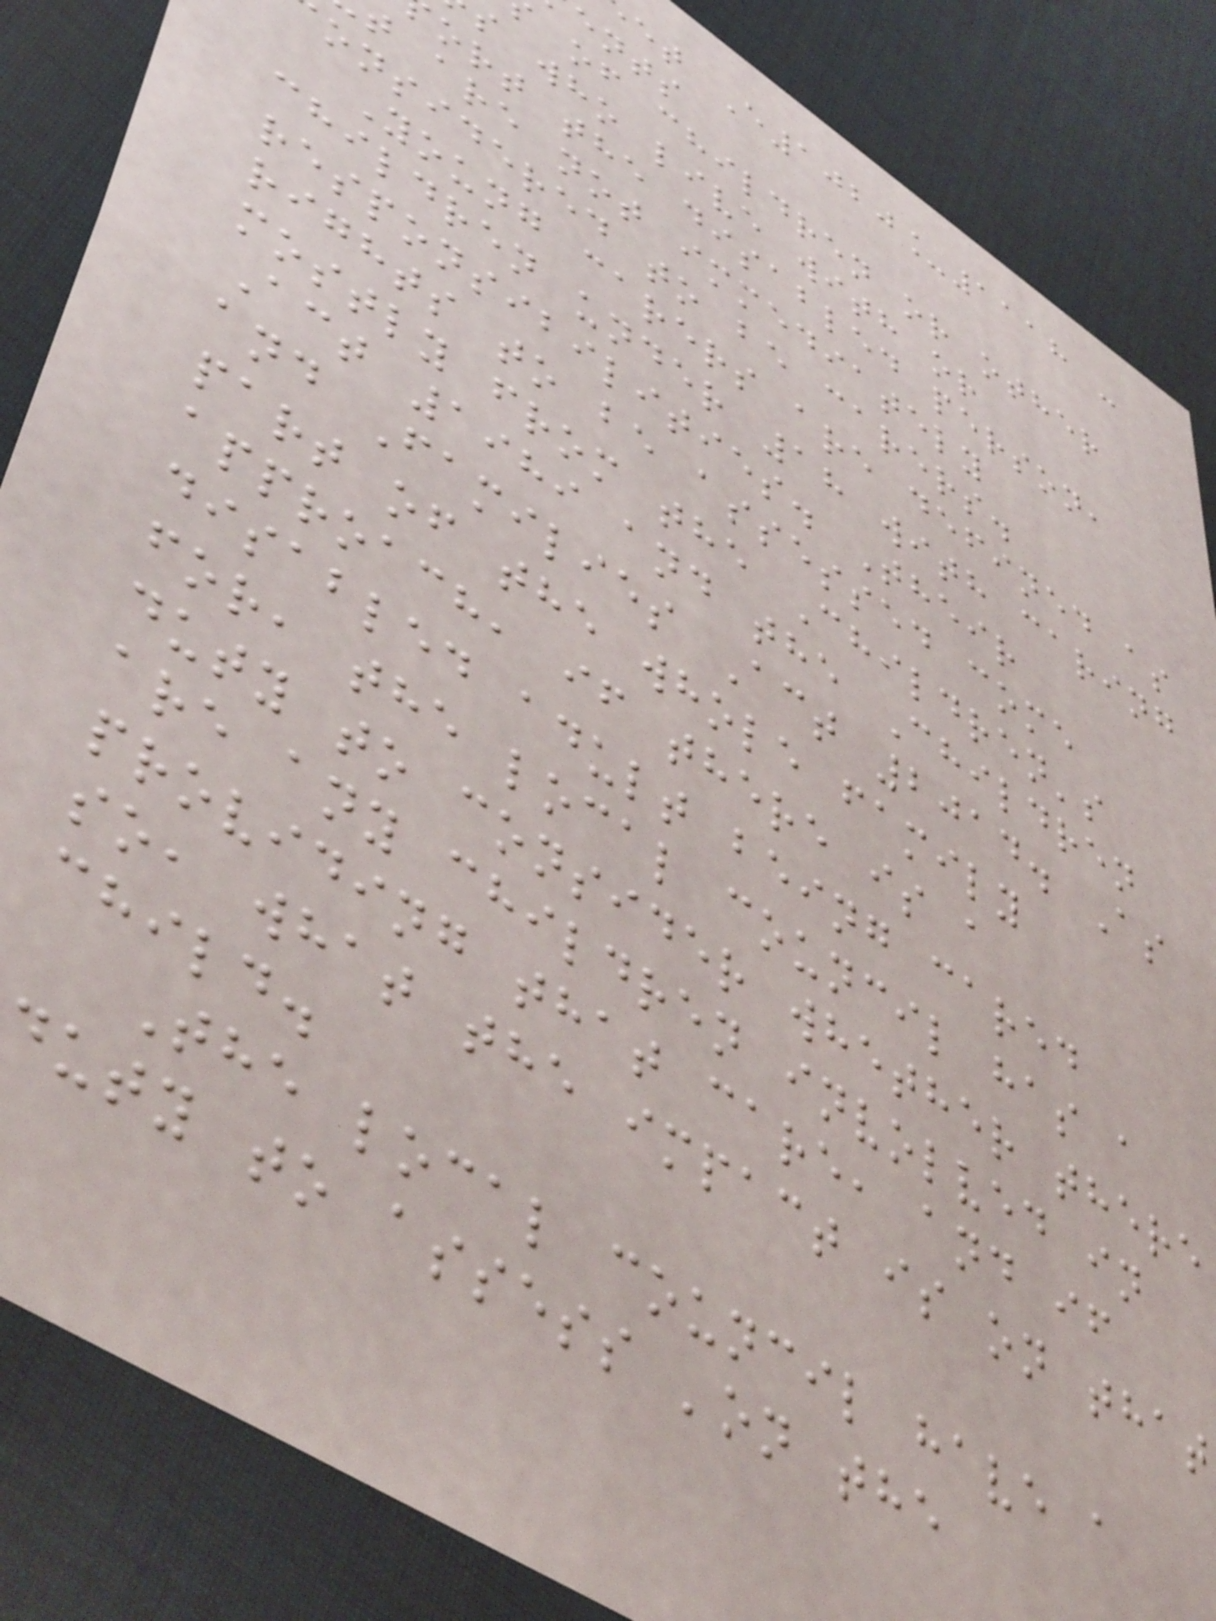et E1020_1118 -
ents
of children or other
s who live with or
ort the disabled person,
t are not immediately
onsidered to be carers.
Young carers are defined as
children under 18 with caring
responsibilities. Their
rights to be assessed come
mostly from the Children's
Act 1989 and the Children
and Families Act 2014. As
part of the whole family
approach, if there is a
disabled adult being cared
for, the local council has a
duty to consider whether there
are any children involved in
providing that care, and if
so, what the impact is on that
child.
The local council have a
duty to assess 'on the
